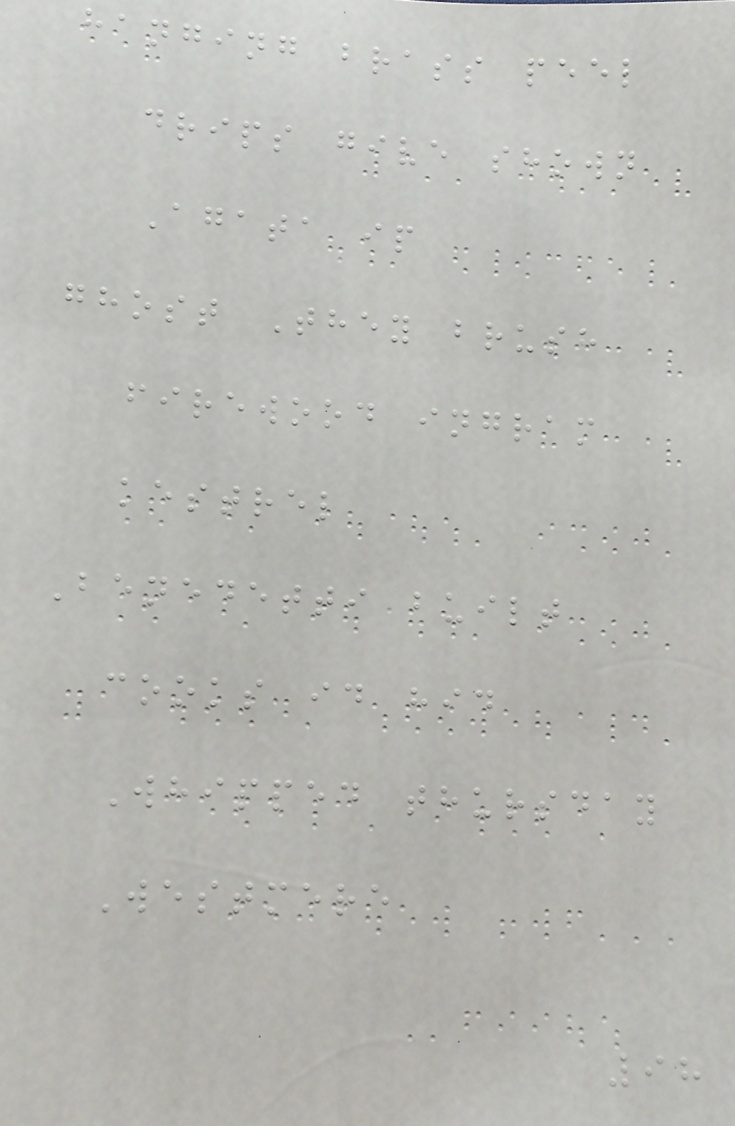hanging brass peel
drips give shown
Agata ip
ghost They brush
firewood ingram
kestrel
Benedetti built
cooks id hid
Whipped thursday
Westmere
98
